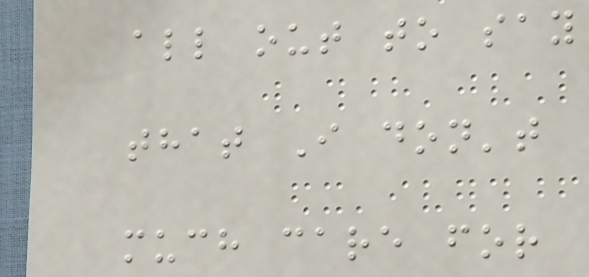all out to say
that I don't
much care for
